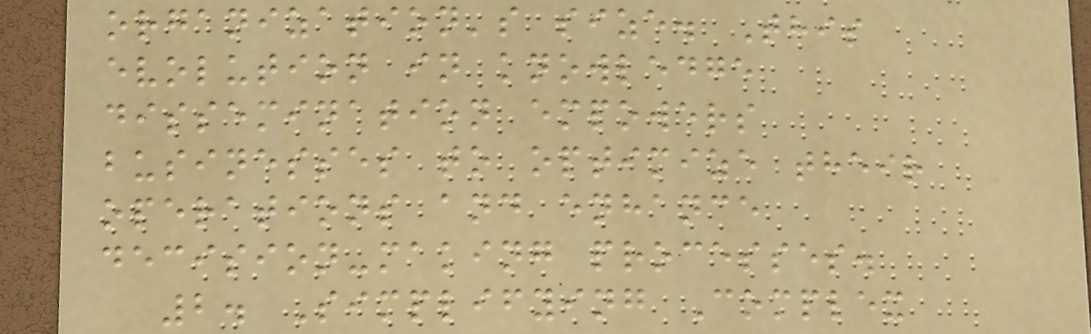organization's size. This
evolution in knowledge
dissemination empowers
businesses to optimize their
operations and enhance
decision-making processes.
2. Simplifying Complex
